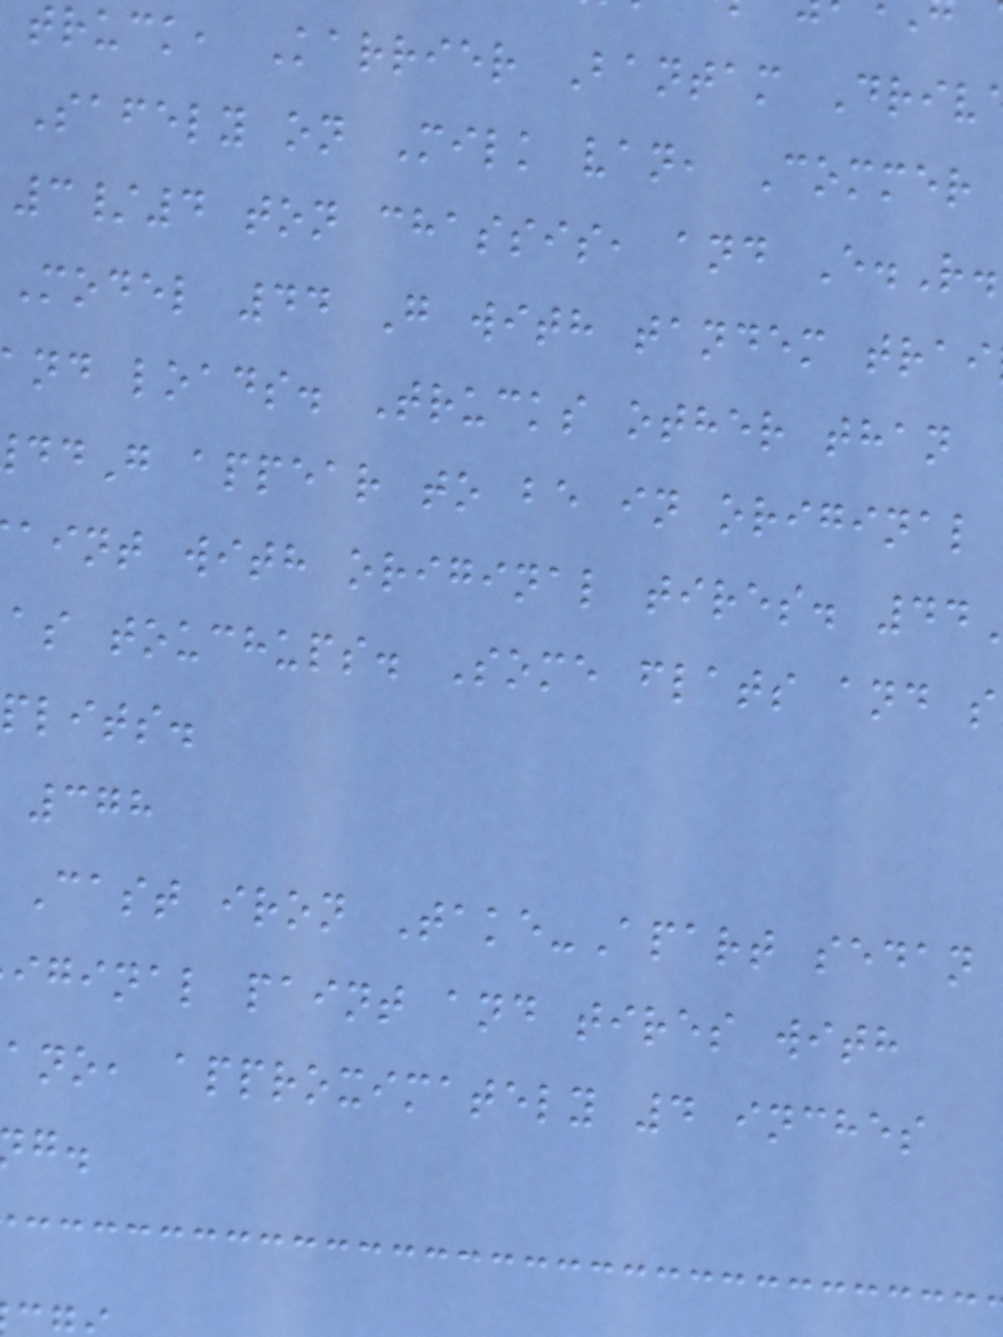truck, Karrier Bantam Driv
Safely on Milk van, Commer
3/4 ton chassis, and E.R.
Model 44 G with tandem trai
nd loads. Trucks other than
G appear to be in original
aint with original tires. 44
as touchups. Some flats and s
plits.
378
Cast iron Take-Apart sedan
iginal paint and tires with
ano, approximately 4 inches
